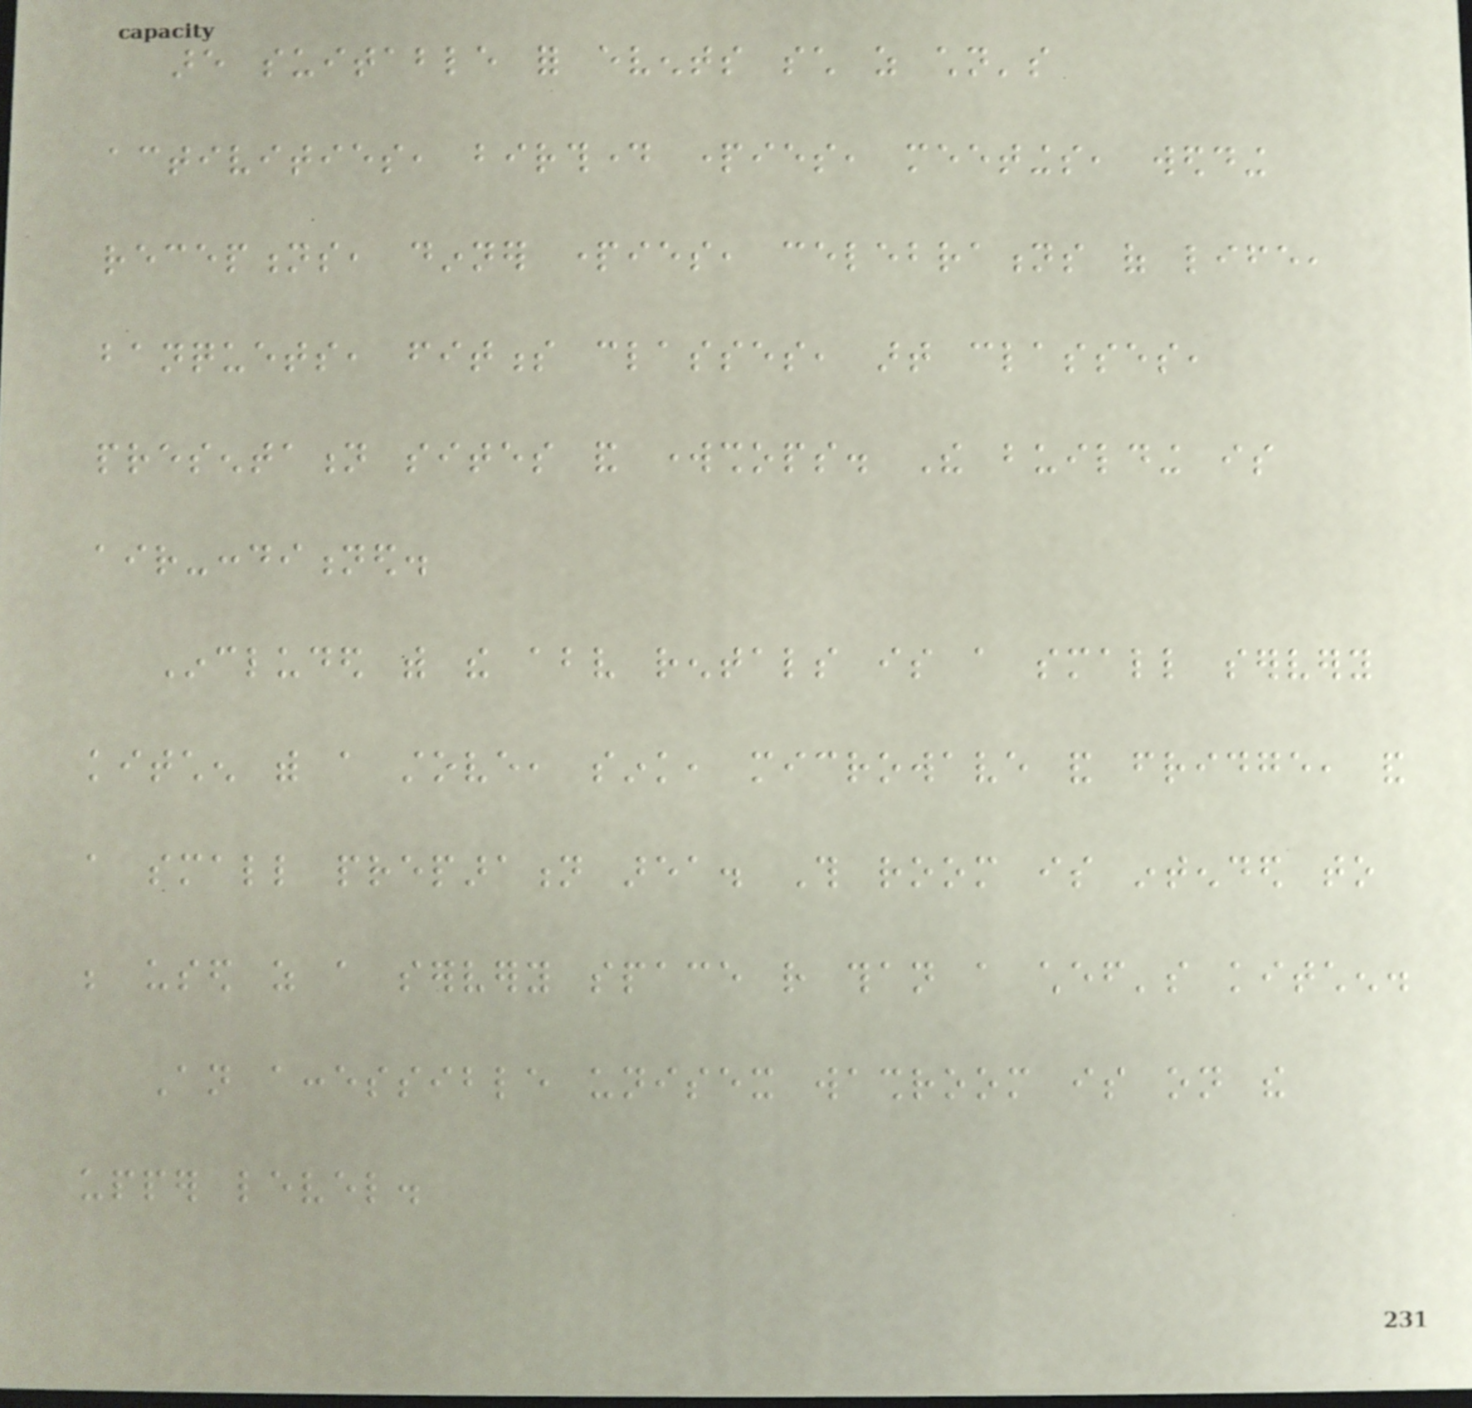are suitable for events such as children's
activities, birthday parties, meetings, wedding
receptions, dinner parties, celebrations of life,
banquets, fitness classes, art classes,
presentation sites and workshops. The building is
air-conditioned.
Included with the above rentals is a small servery
kitchen with a stove, sink, microwave and fridge, and
a small preparation area. This room is intended to
be used as a servery space rather than a chef's kitchen.
An accessible unisex washroom is on the
upper level.
